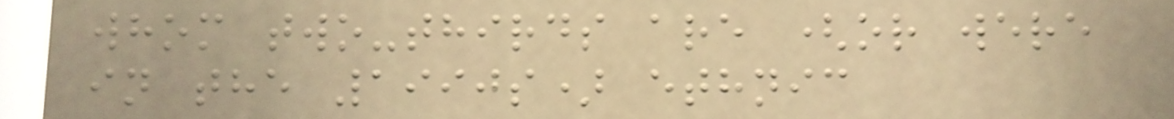whom two-thirds are (or were
in the 1990s) ethnic
